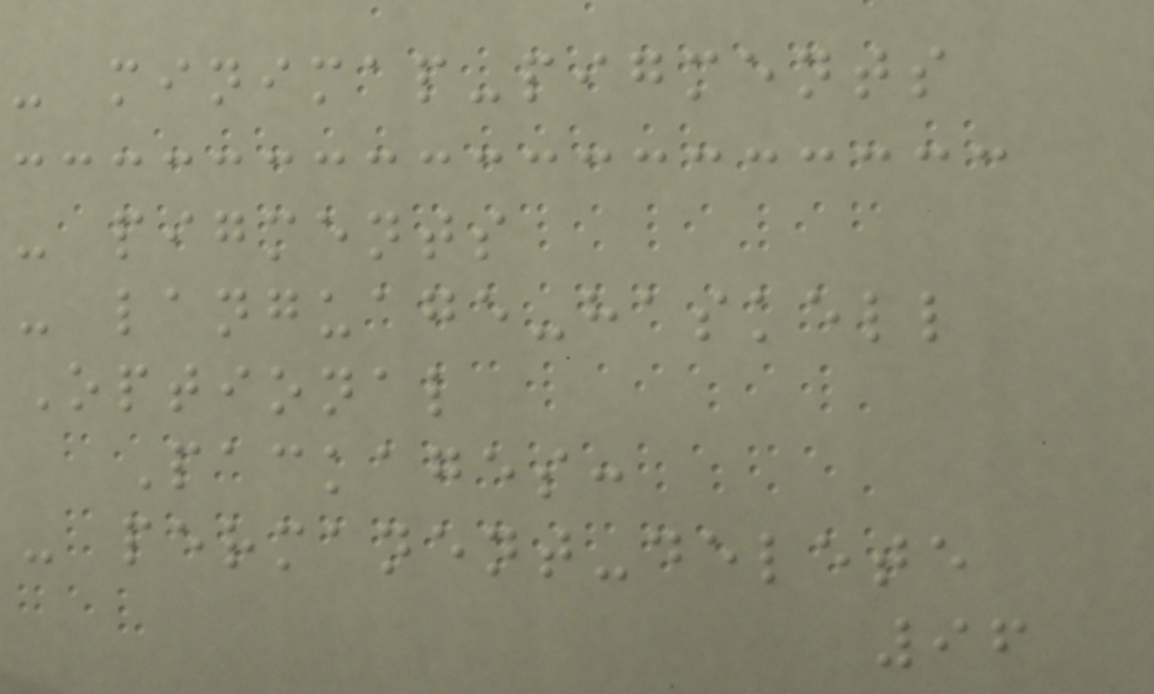- minimap-pigments
- pigments
- language-haskell
Optional
Packages:
- permanent-delete
96
